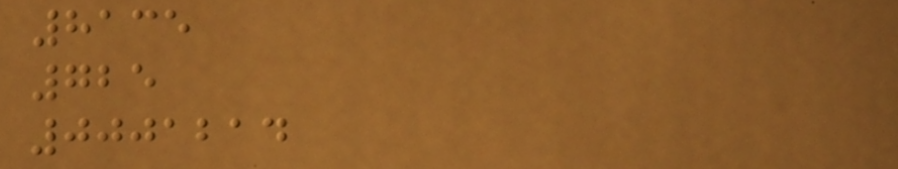8135
725
0001214
